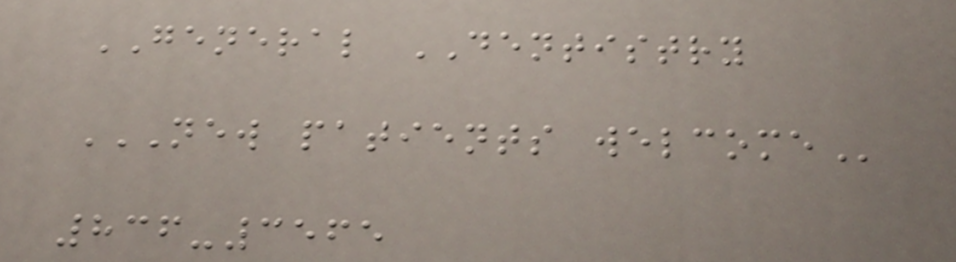GENERAL DENTISTRY
NEW PATIENTS WELCOME
836-3565
